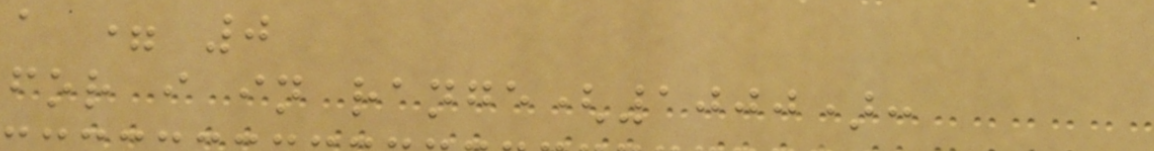a = 0
for i in range(1000):
